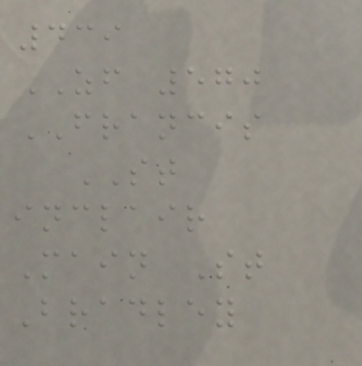439
ZF 570
FRANCIS
ST
inclair
Main St
Bradley
